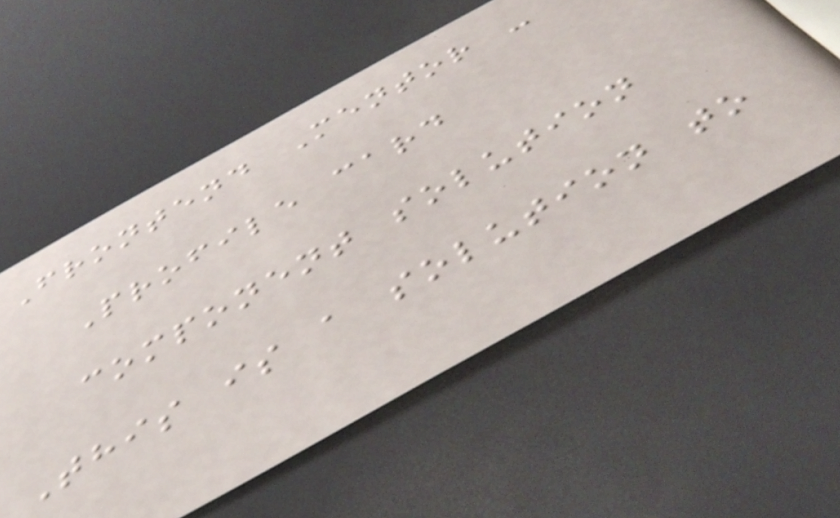Frontend Mentor -
Profile card
component solution
This is a solution to
